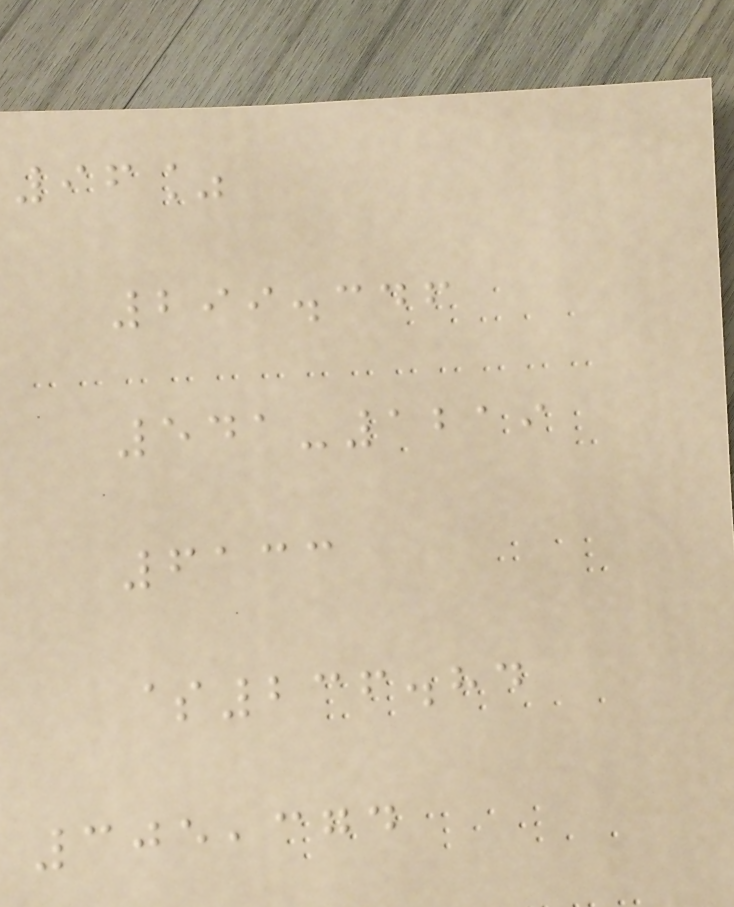96%
299.346
541-1219
6133
$236.84
305,374
